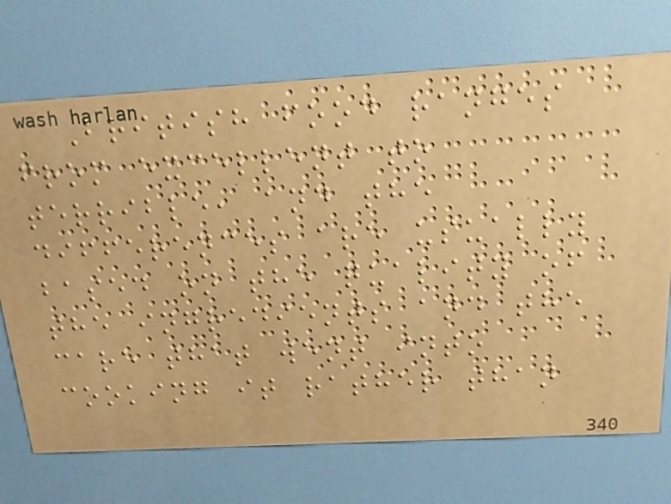British food ranges
from excellent to
terrible, and the
differences are usually
based on the quality of
the ingredients and the
care that went into
cooking it rather than
